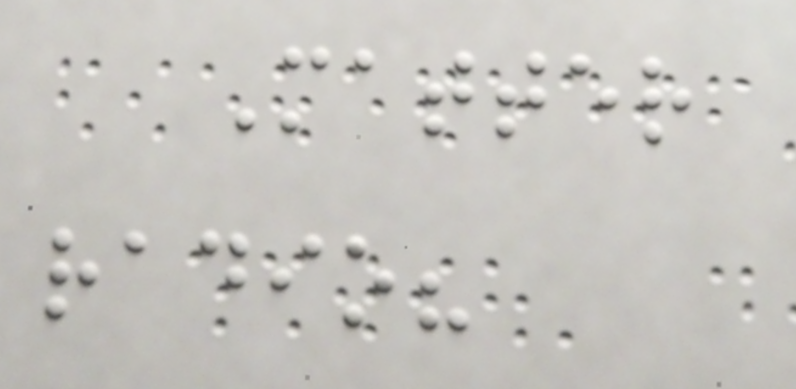Matter
radio?
